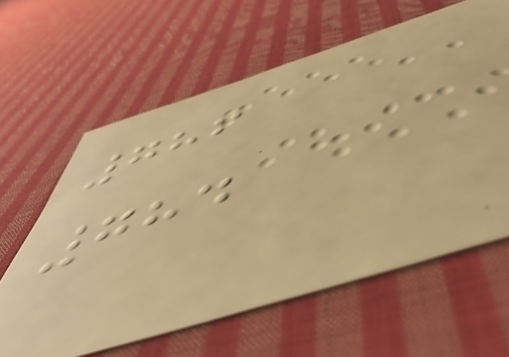786
784
